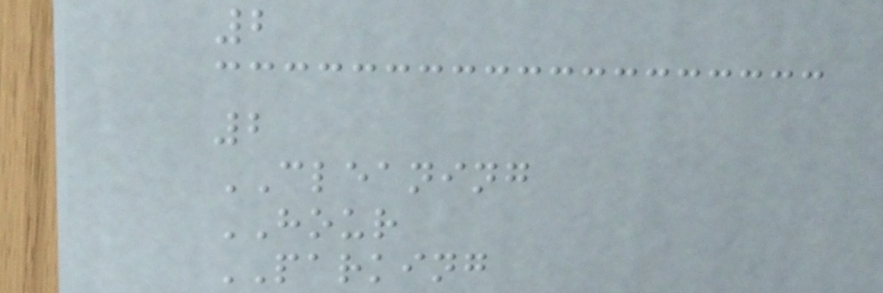2
2
CLEANING
HOUR
PARKING
